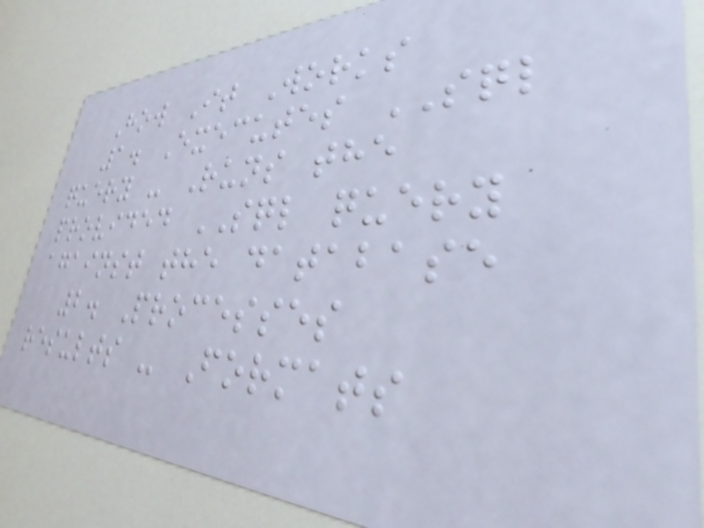How It Works
1. Executes SQL
query - Runs the
provided SQL query
against the database
2. Processes
results - Formats
